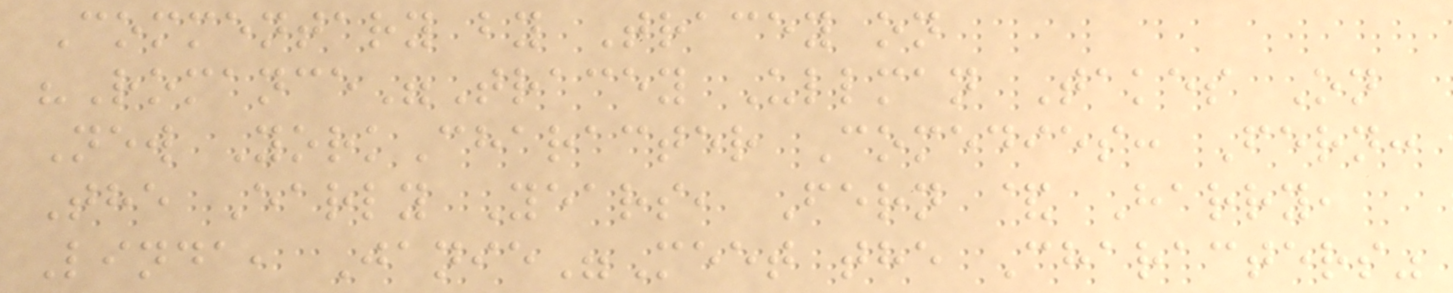Commentary by Tracey on
"Romance"Tracey Ullman Takes On
New YorkCharacter Comedies: Fern:
The Early Years, Fern & Harry,
Linda, Janie"Meet the Characters"
